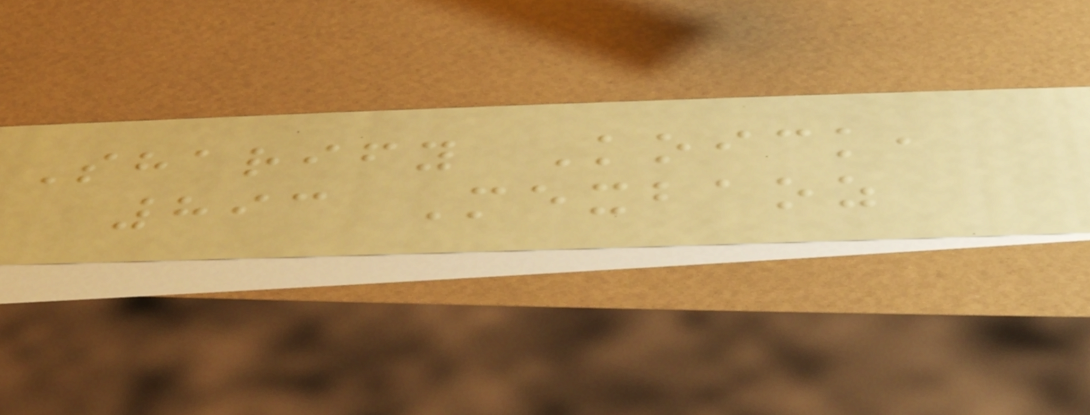Sharify Koick,
893 Mexbaoz
